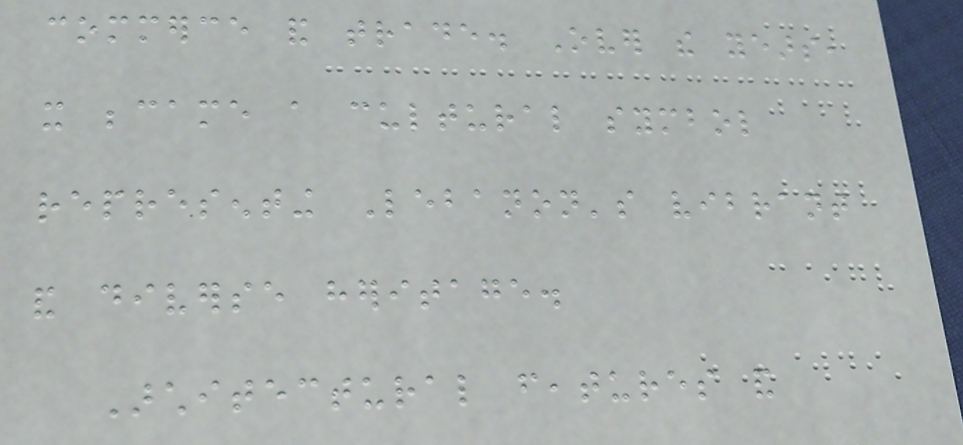commerce and trade. Over the years,
it became a cultural symbol
representing Lebanon's vibrant
and diverse heritage.
Architectural features and
